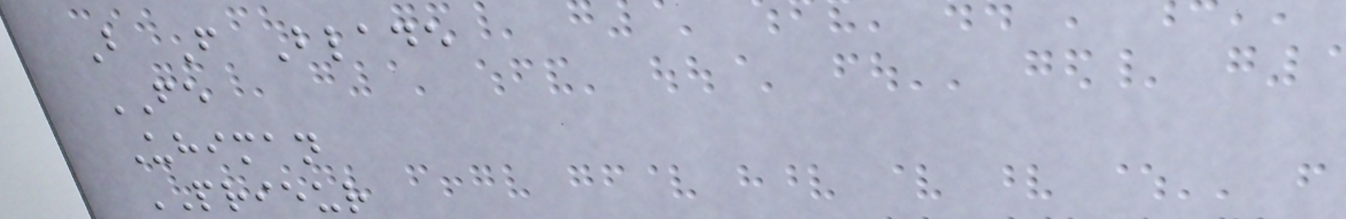B F Blade
FE
Uhiman
PRIEUR
